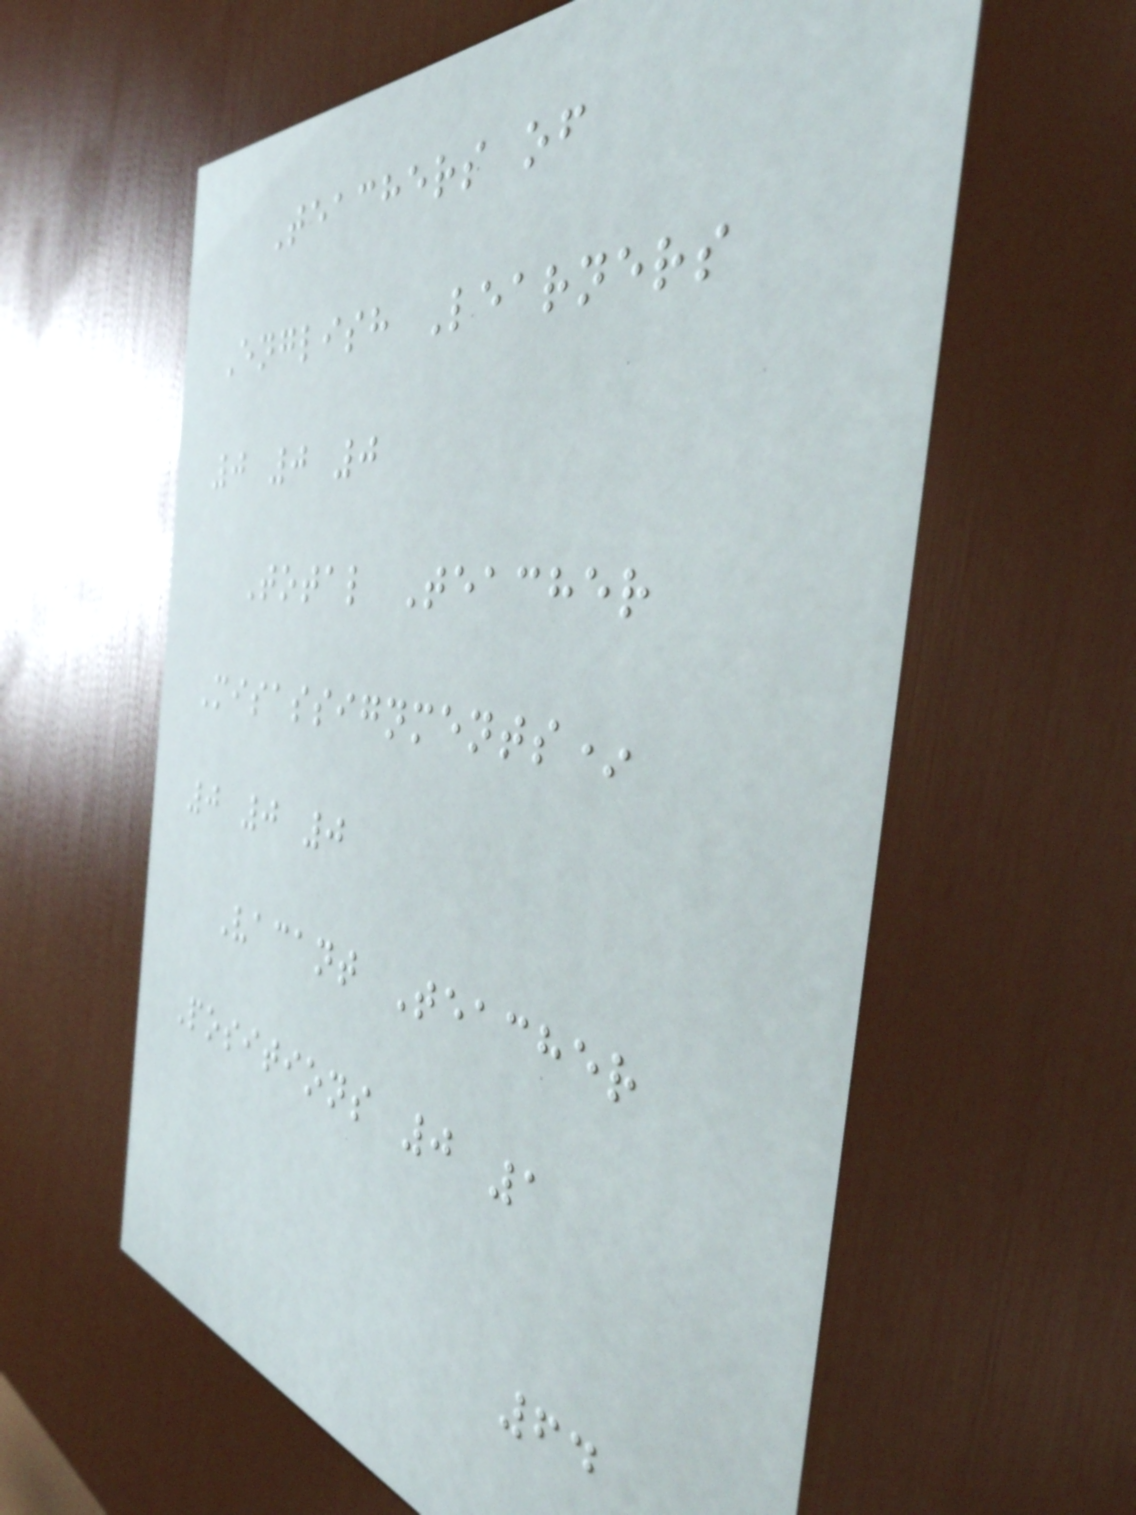Teachers of
English Learners
0 0 0
Total Teacher
Misassignments*
0 0 0
Vacant Teacher
Positions 0 1
64
